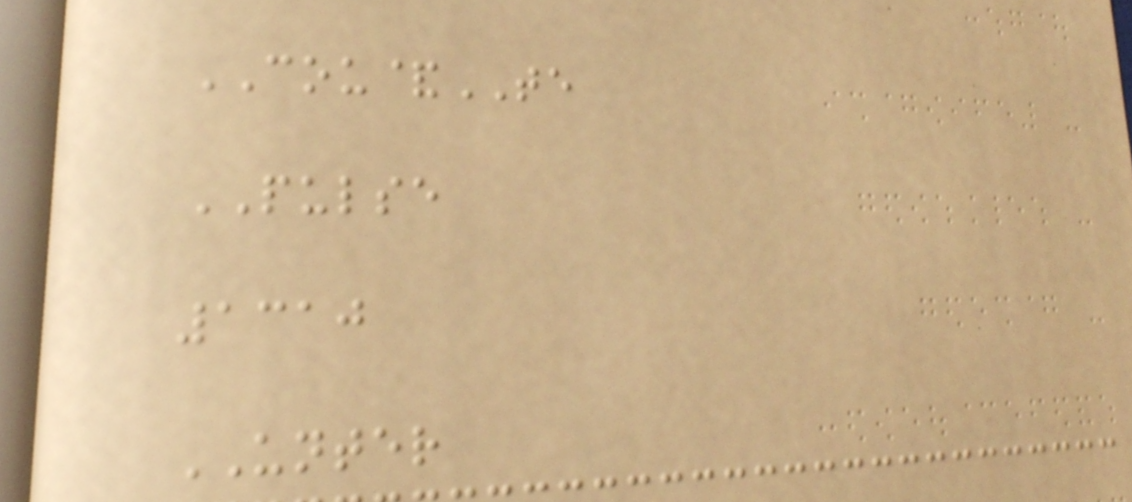COU&TE
PULSE
1310
UNTER
